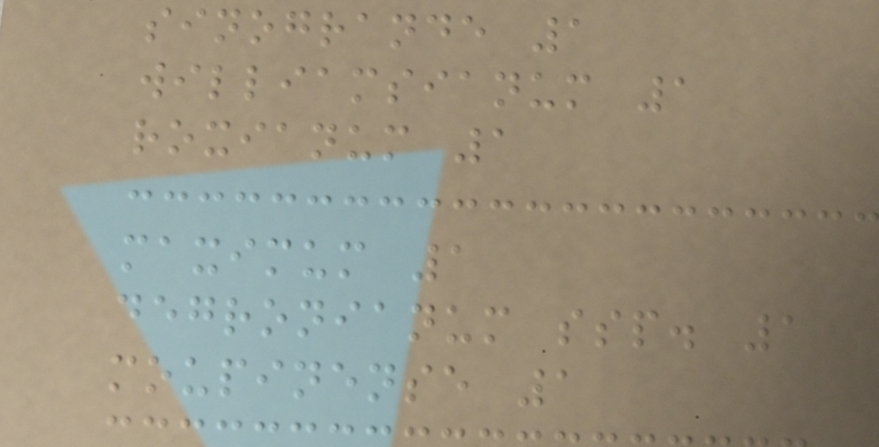sinogrande 1
williamsianum 1
roxianum 1
maximum 1
degronianum ssp. 1
moupinense 1
